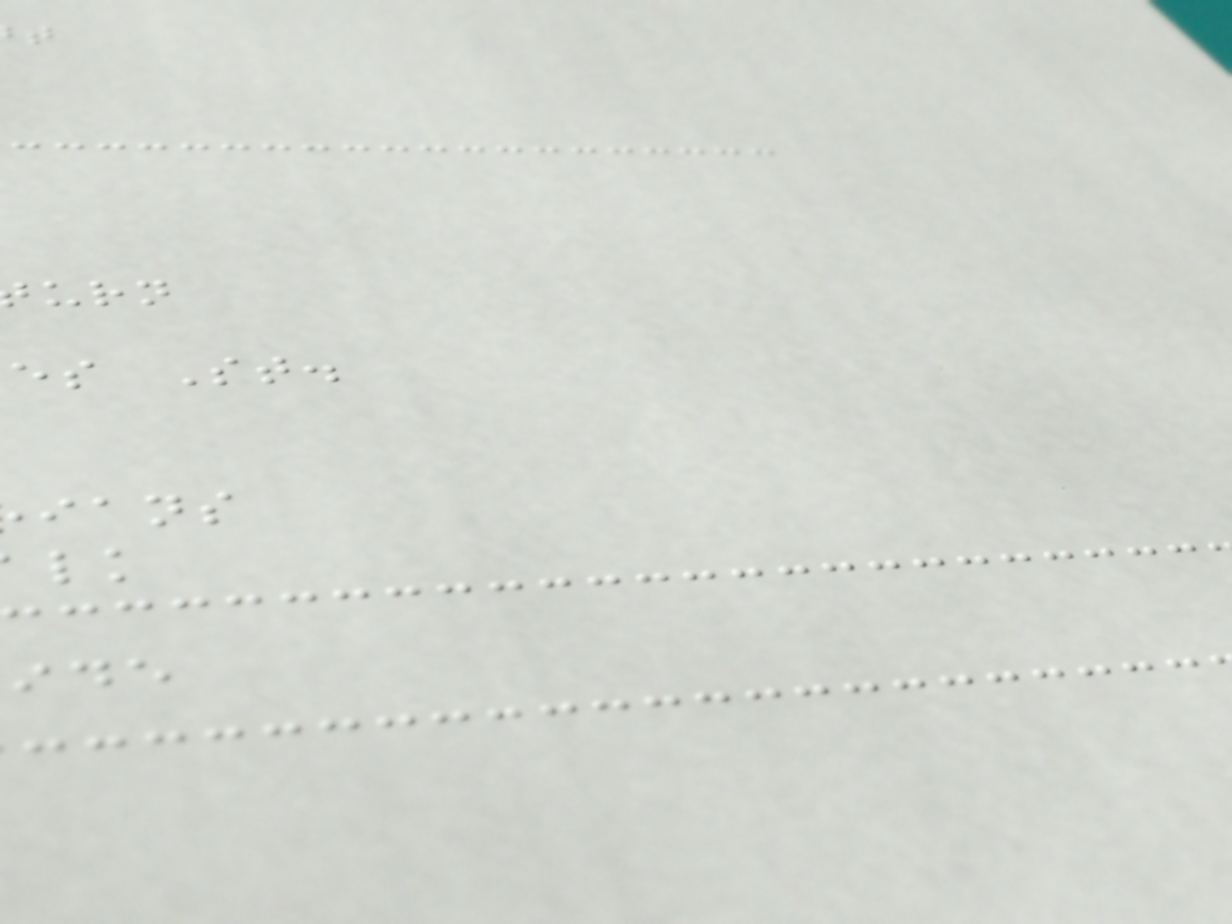es St.
ians
